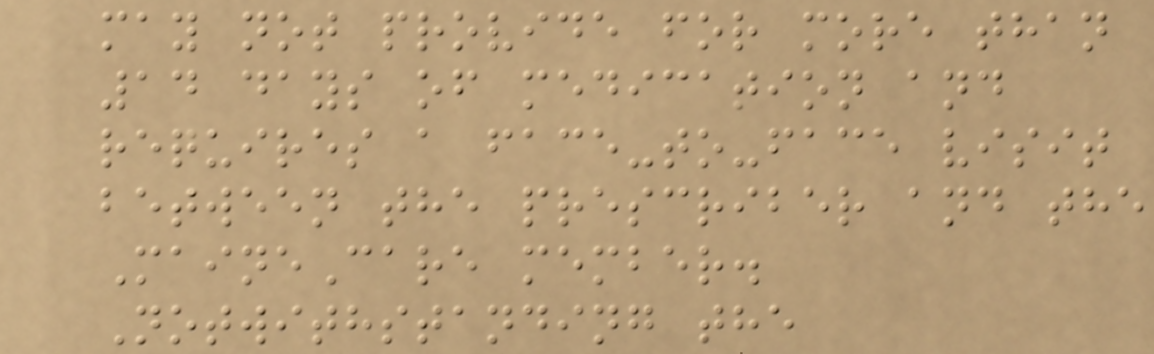may not provide for more than
14 days of medication and
requires a face-to-face visit
between the prescriber and the
MaineCare member.
Notwithstanding the
